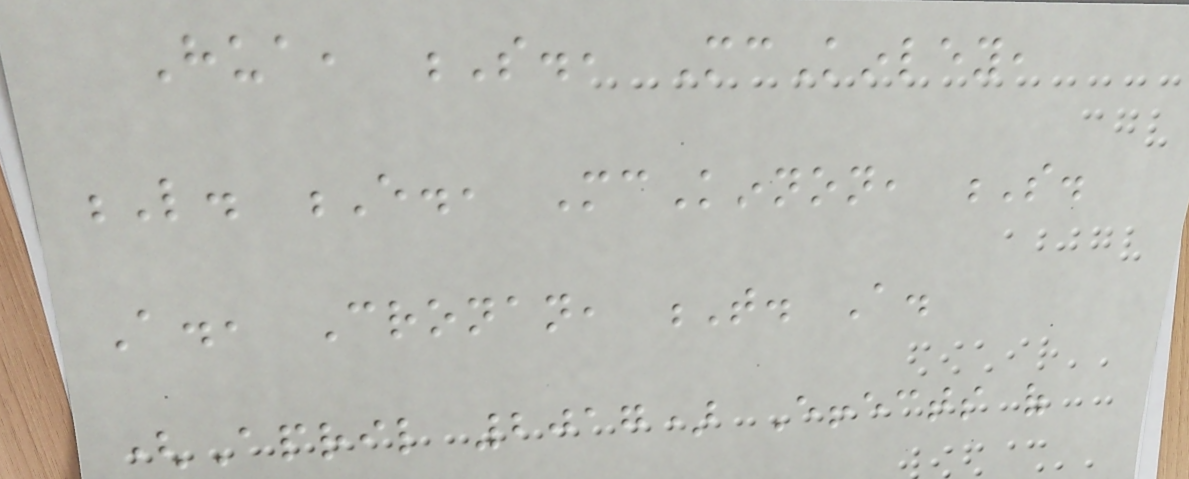Hua, S., McKinley,
L. E., McKinnon, S.
A., Cronan, T. A.
(April 2017) Effects of
